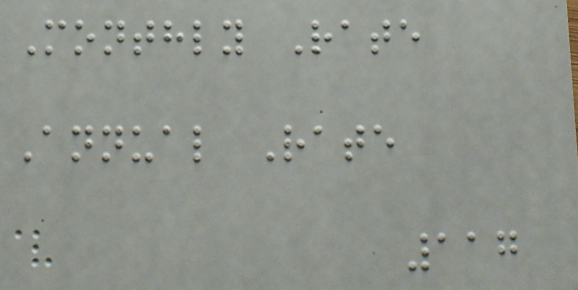Monthly Rate
Annual Rate
117
